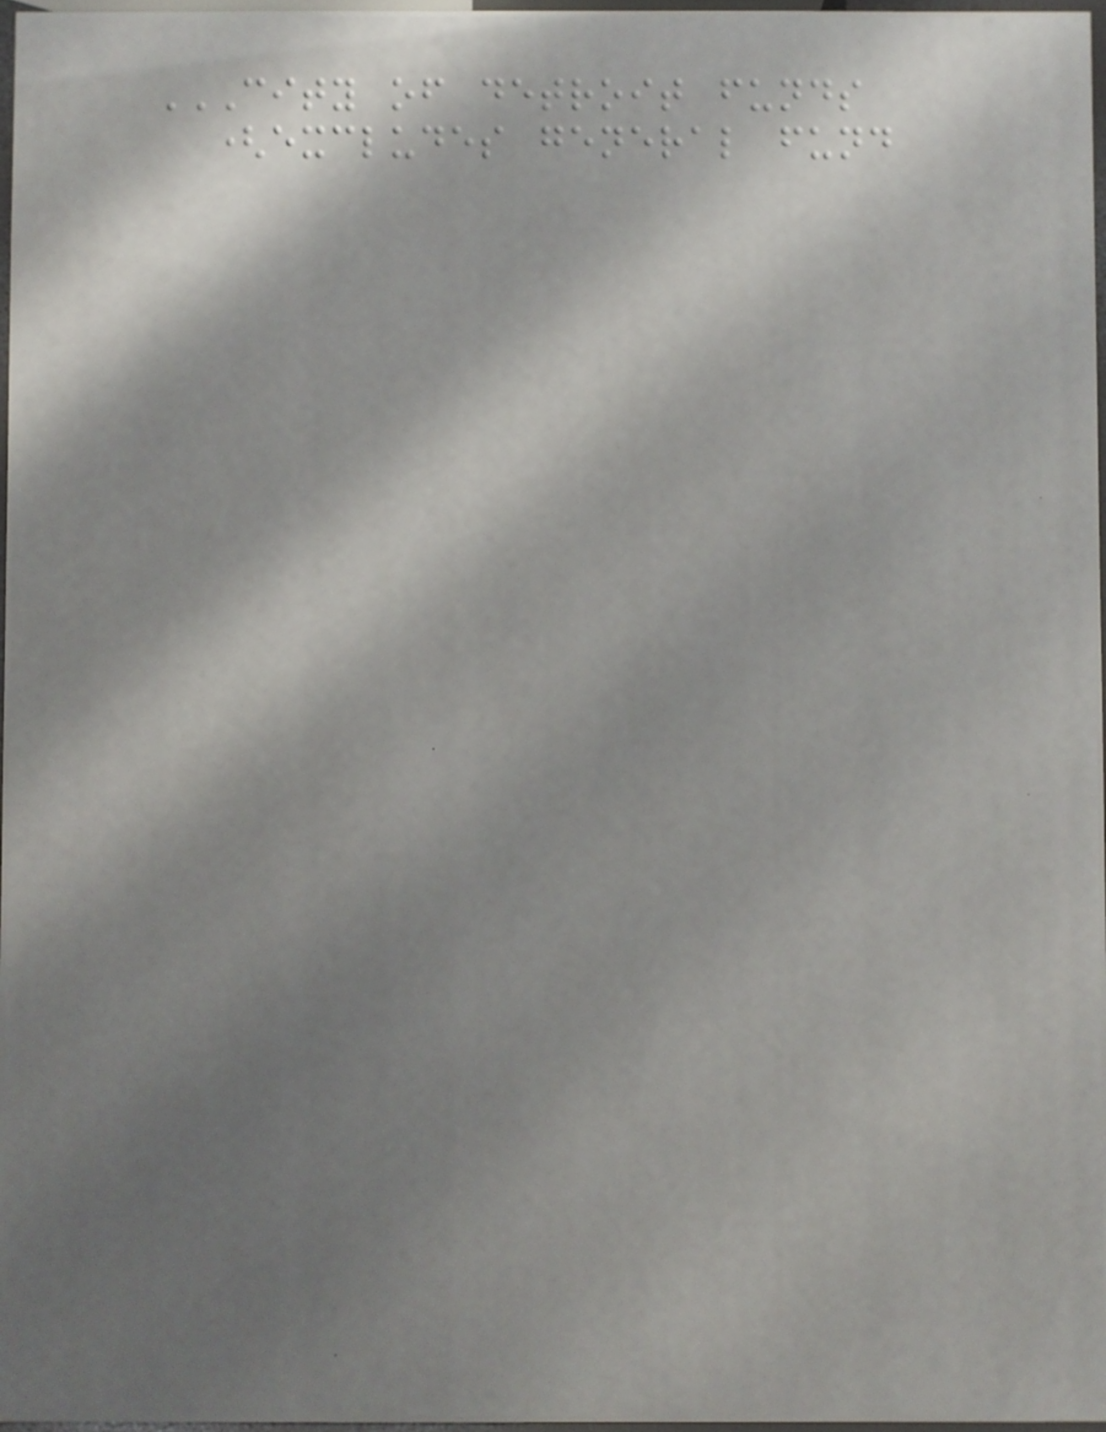CITY OF DETROIT FUNDS
(EXCLUDES GENERAL FUND
